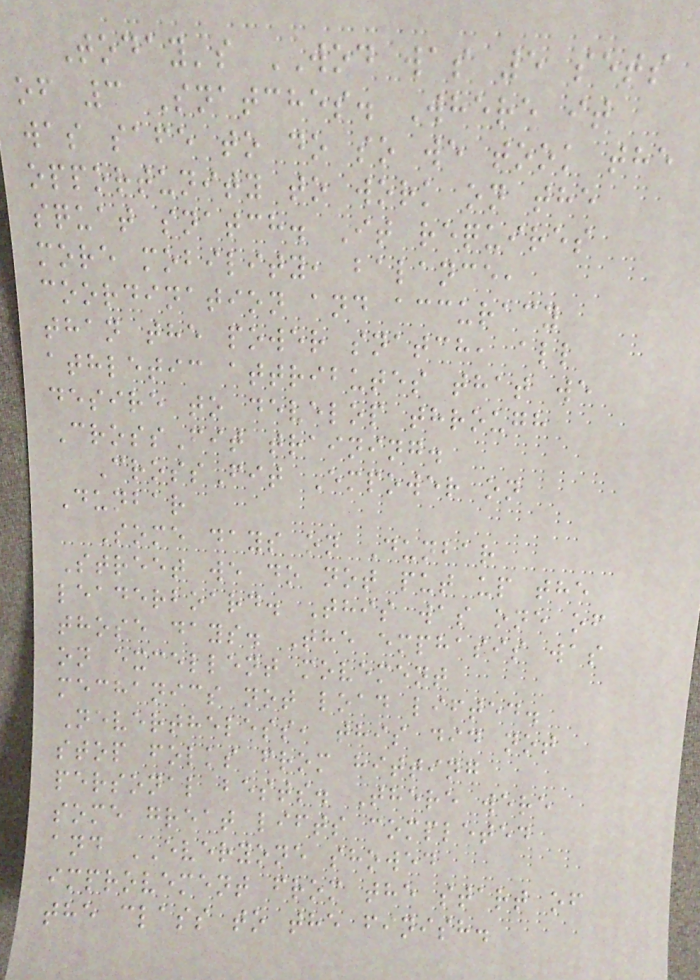Today's WOD was 5 sets
of 3 Snatches. Where it
was safe to do so we took the
opportunity to work on the
squat snatch. It requires
more mobility, balance,
coordination and accuracy
than the power snatch, all
athletic attributes that we
desire to develop through
CrossFit training.
CrossFit Empower on
Dunbar
Some days on Dunbar
Street we do not put up the
leaderboard. This was one of
those days. The emphasis was
on excellent movement
mechanics not load lifted.
Nevertheless, this did not
stop folks from hitting
personal bests. There were
some great lifts completed
and EVERYONE showed
improvement from the start of
the class to the finish.
